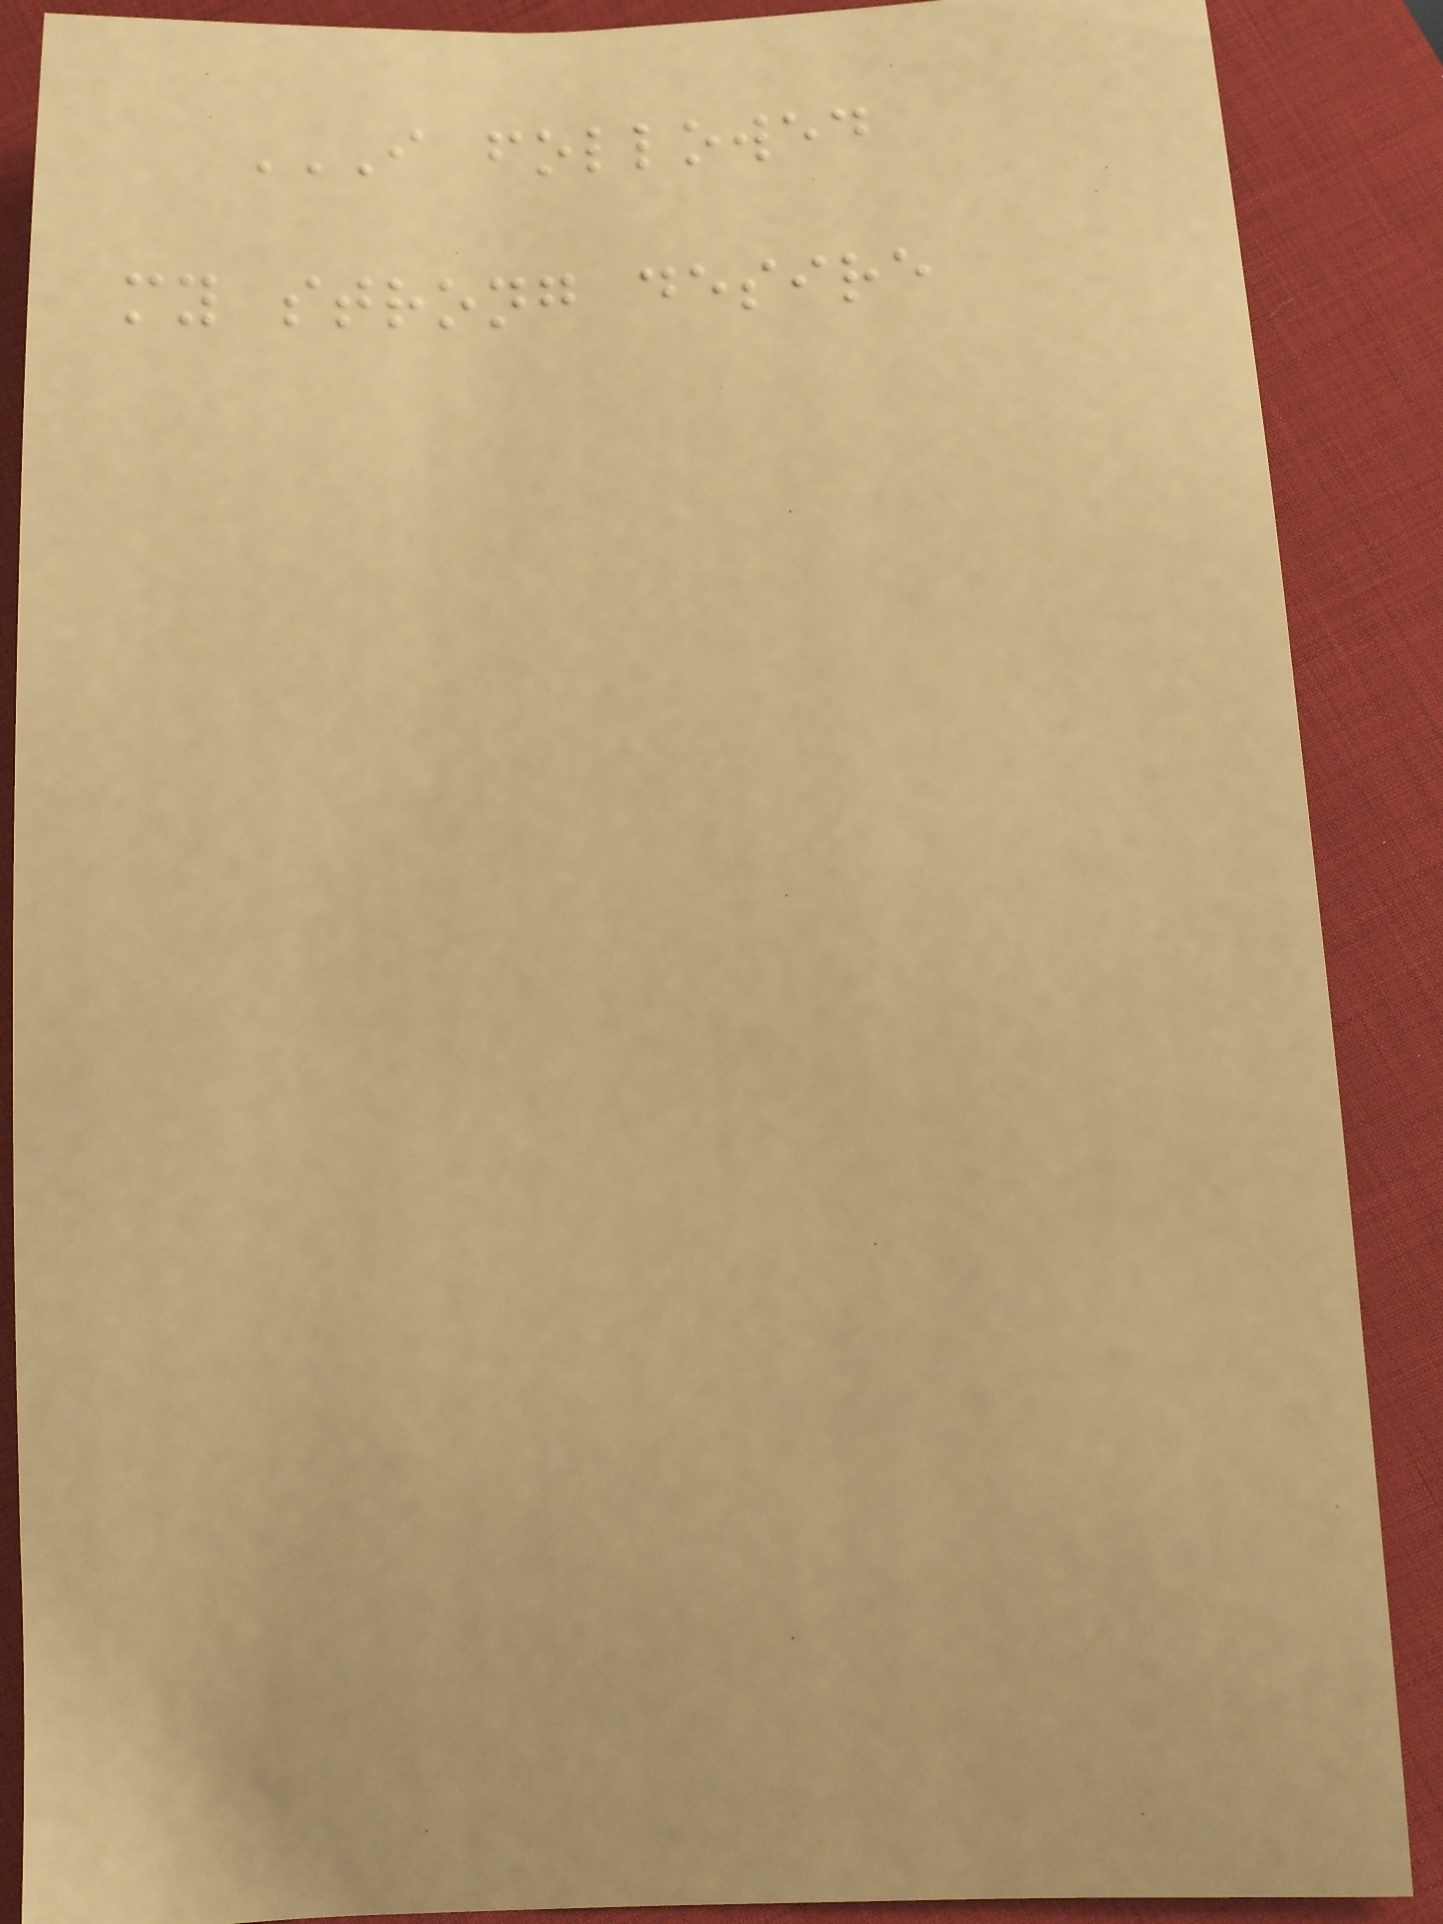I FOLLOWED
MY STRONG DESIRE
